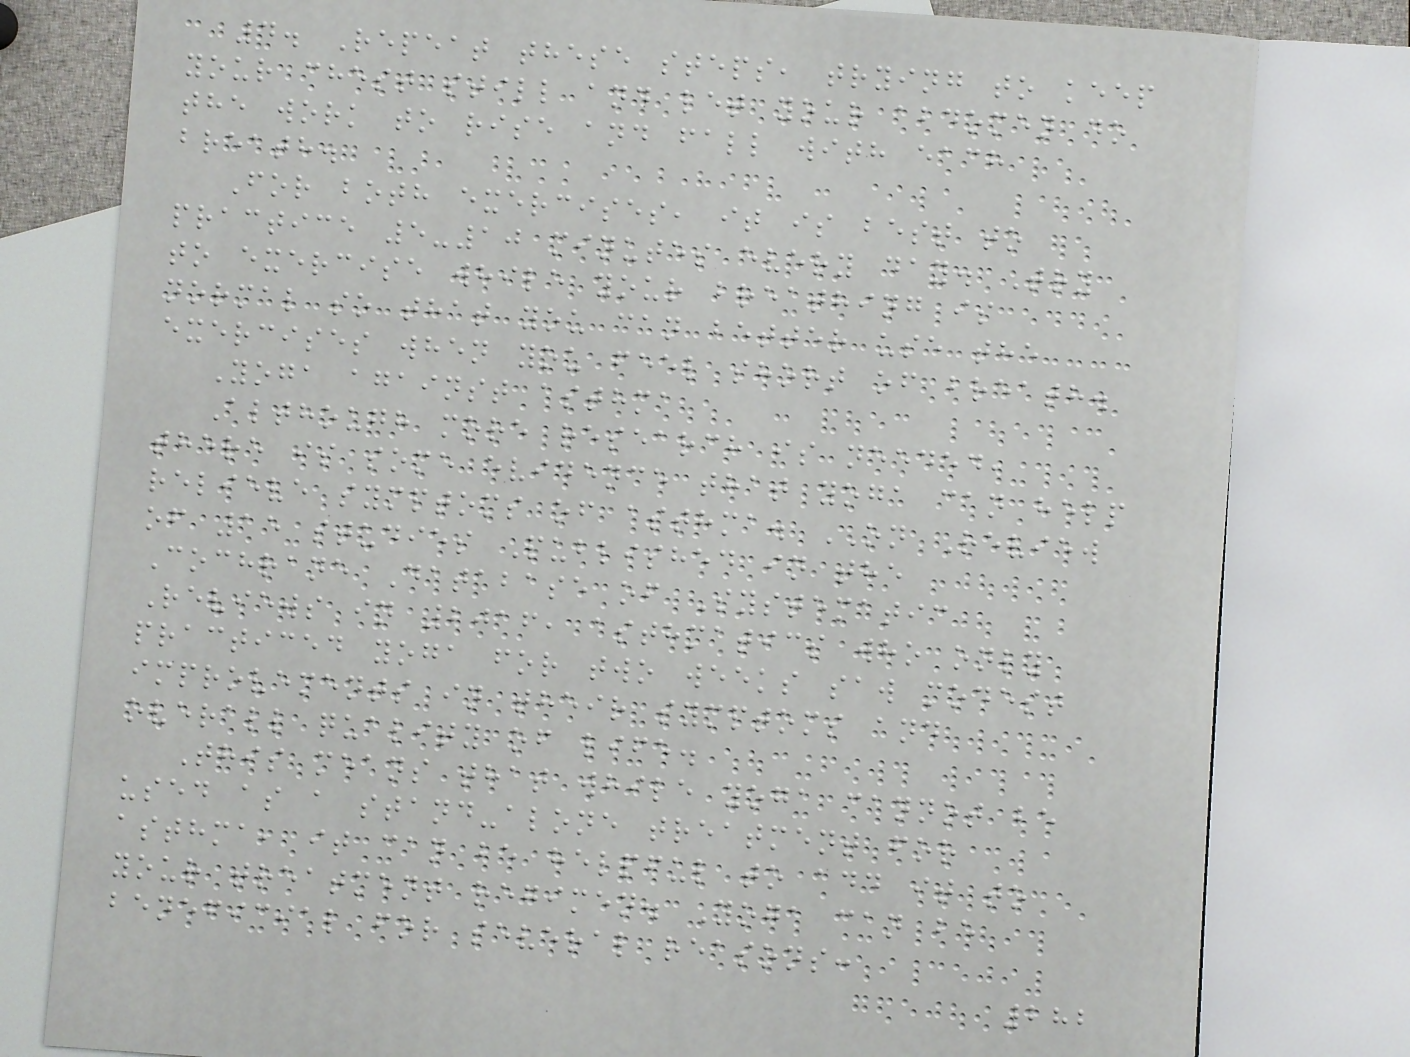4. Repeat these steps, trying to keep
your chest still and let your abdomen do
the work to rise and fall with each
breath.
For both exercises, it is best to
practice 5-10 minutes every day. Try
to exercise while your breathing is
normal so that you can better use the
exercises when you feel short of breath.
Yoga against asthma
Although more research is needed,
there is some evidence that yoga can help
relieve symptoms of asthma. ON Review
of 15 studies Published in the
Cochrane Database of Systematic
Reviews in 2016, asthmatics who only
practiced yoga for two weeks saw modest
improvements in their symptoms and
overall quality of life.
This means that while yoga cannot be
used as a stand-alone treatment for
asthma, it can be helpful to add it to
your treatment regimen. Yoga can be
beneficial for several reasons:
282
